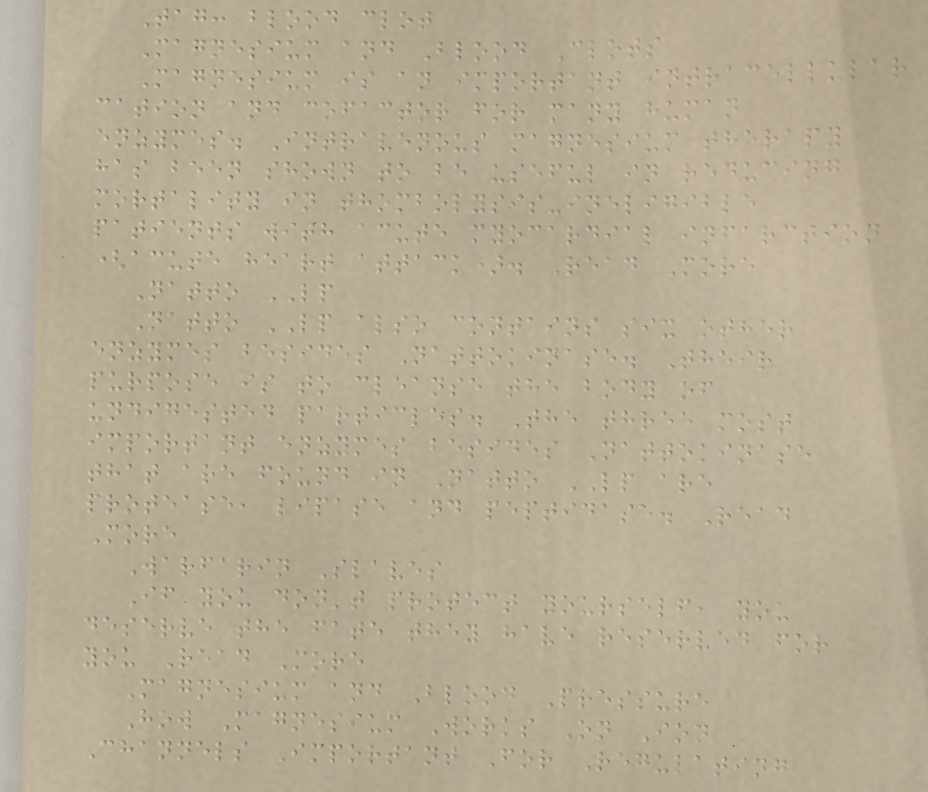Tag: blood clot
Magnesium and Blood Clots
Magnesium is an important intracellular
cation and cofactor for many human
enzymes. Intravenous magnesium therapy
has been shown to be useful in reducing
mortality in thombolysis-ineligible
patients with acute myocardial infarction
(acute heart attack). Read More
Natto LP
Natto LP also contains six other
enzymes besides Nattokinase. Their
purpose is to cleanse the body of
undigested particles. The three most
important enzymes besides Nattokinase
that are found in Natto LP are
protease, lipase and peptidase. Read
More
Warfarin Slaves
If you don't protect yourself, you
deserve the fate they have reserved for
you Read More
Magnesium and Blood Pressure
How Magnesium Works On Ion
Channels Important For Regulating
